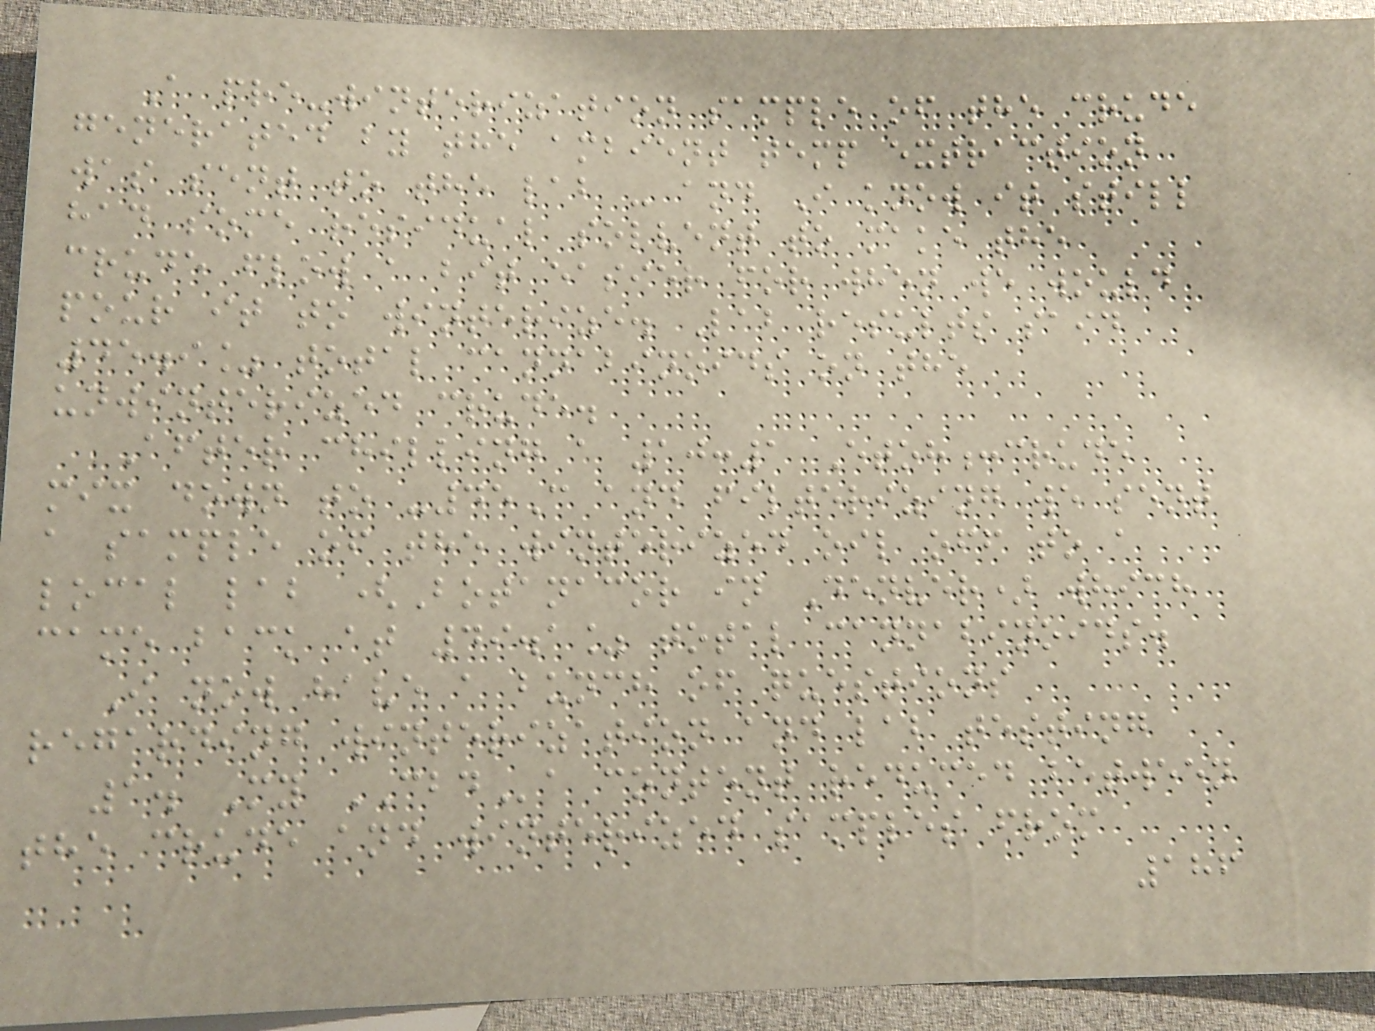A pre-winterization sample of the crude
generated by the ambient temp extraction
was sent to the lab - and I know it still
had some residual solvent to make the
crude flow a bit easier for when we would
pour it to winterize. Lab results said
45.9% total cannabinoids on the
unwinterized crude.
After chilling a 10:1 Etoh:crude
mix down to -45C and filterizing we sent
a sample of the winterized oil off to a
local lab (Botanacor in Denver) which
came back at 49.1% total cannabinoids.
I now have a bunch of questions
regarding winterization and lab testing
1. My CBDa content reduced between
the crude and winterized samples from
186
